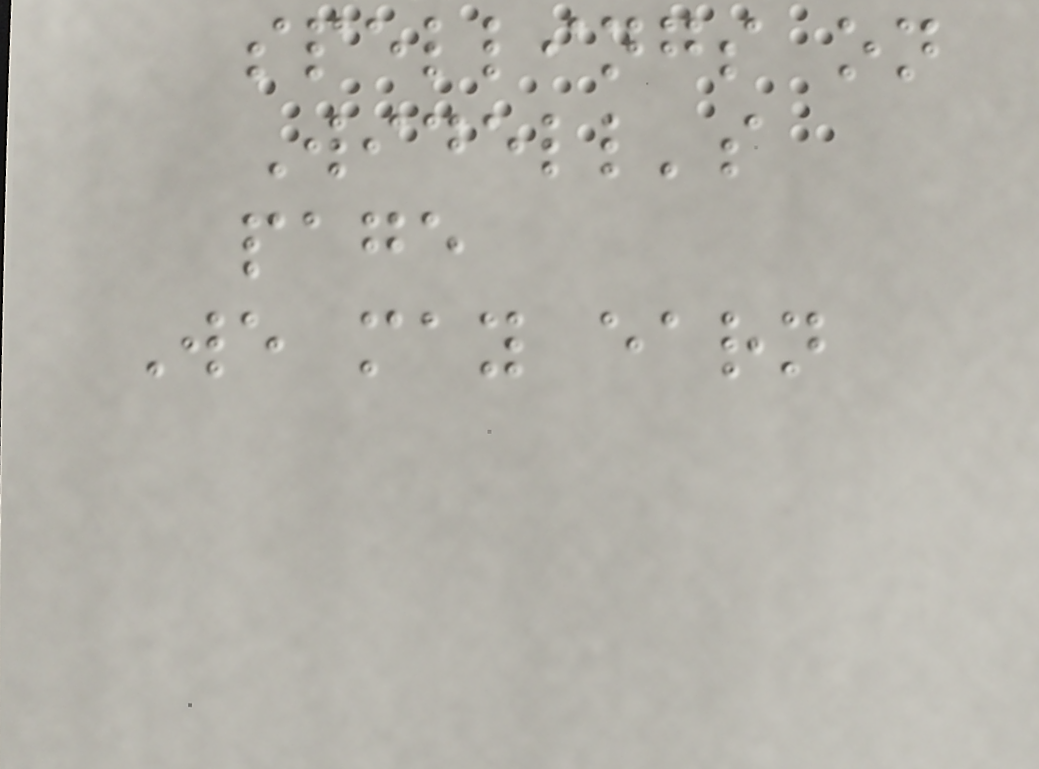spellings on
Widell's
page
We may earn
